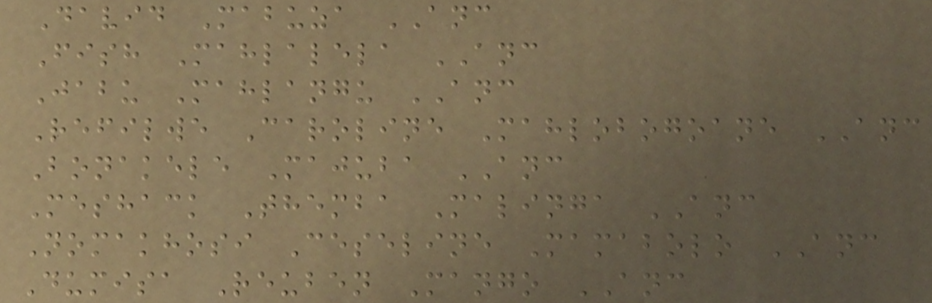David Mabuza ANC
Fish Mahlalela ANC
Jabu Mahlangu ANC
Refilwe Caroline Mahlobogoane ANC
Bonakele Majuba ANC
Meshack Themba Malinga ANC
Nomakhosi Ceseline Mamabolo ANC
Dumisa Reuben Mango ANC
